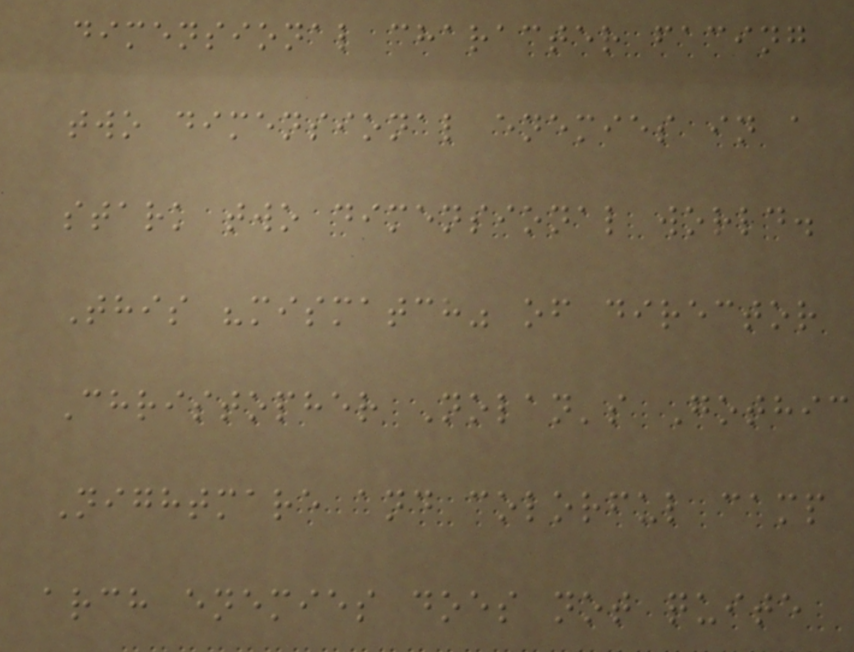dimensional character facing
two dimensional enemies in a
stark two dimensional world.
This "mismatch" of director
Christopher Nolan's Gothic
Nightmare and colorful camp
arch enemies does not quite
